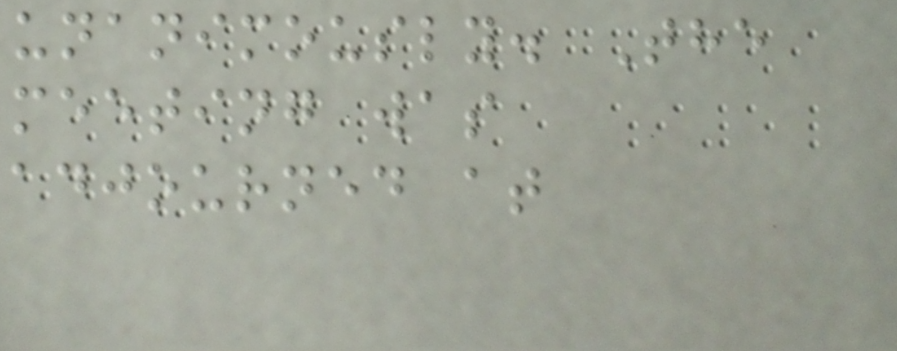unanimously. The
meeting was
adjourned at
